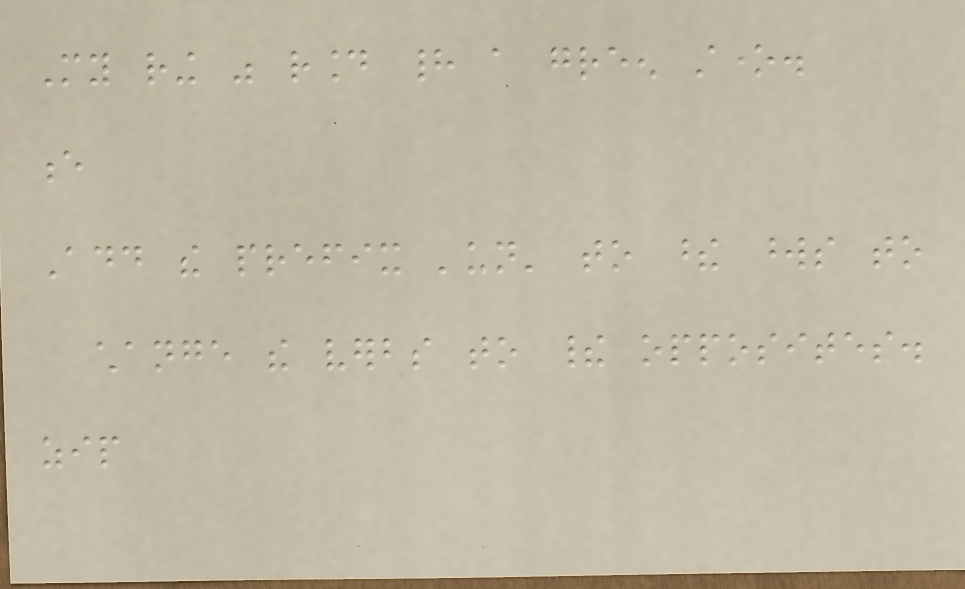My ring was round had a green stone.
e
Add the prefix 'un' to these words to
change the verbs to their opposites.
zip
